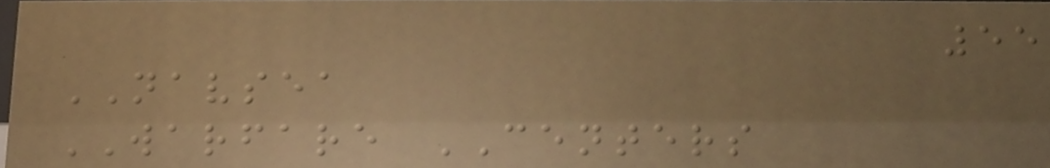55
NAVSEA
WARFARE CENTERS
